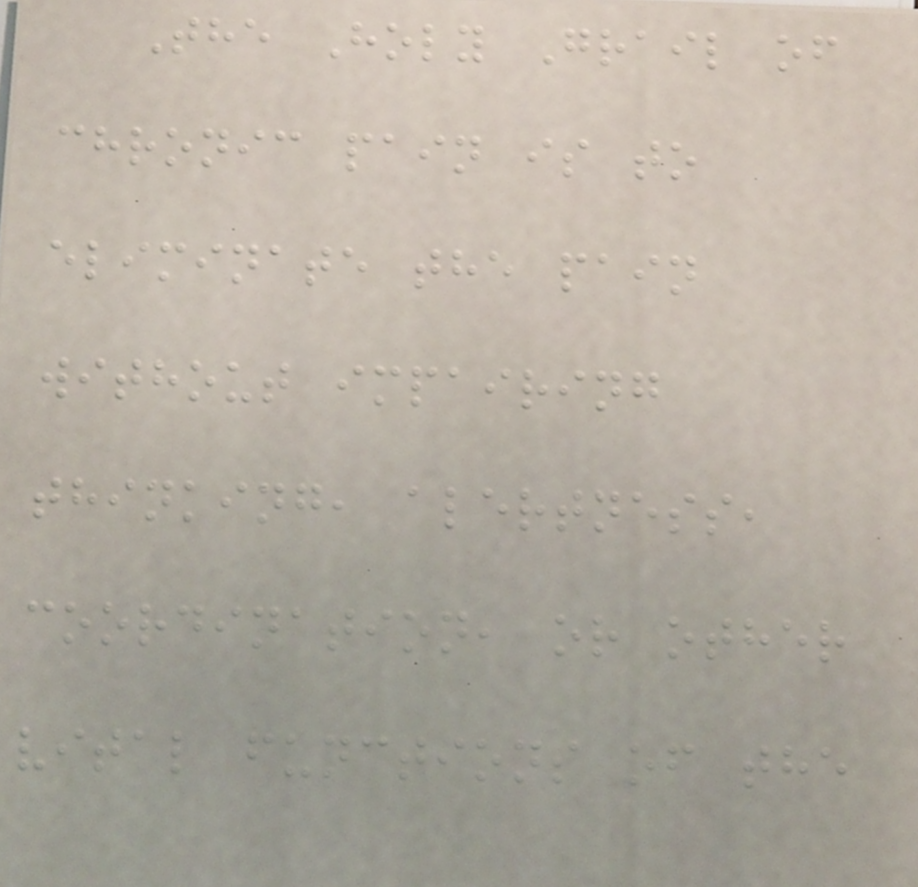The Holy Grail of
chronic pain is to
eliminate the pain
without impairing
thinking, alertness,
coordination, or other
vital functions of the
